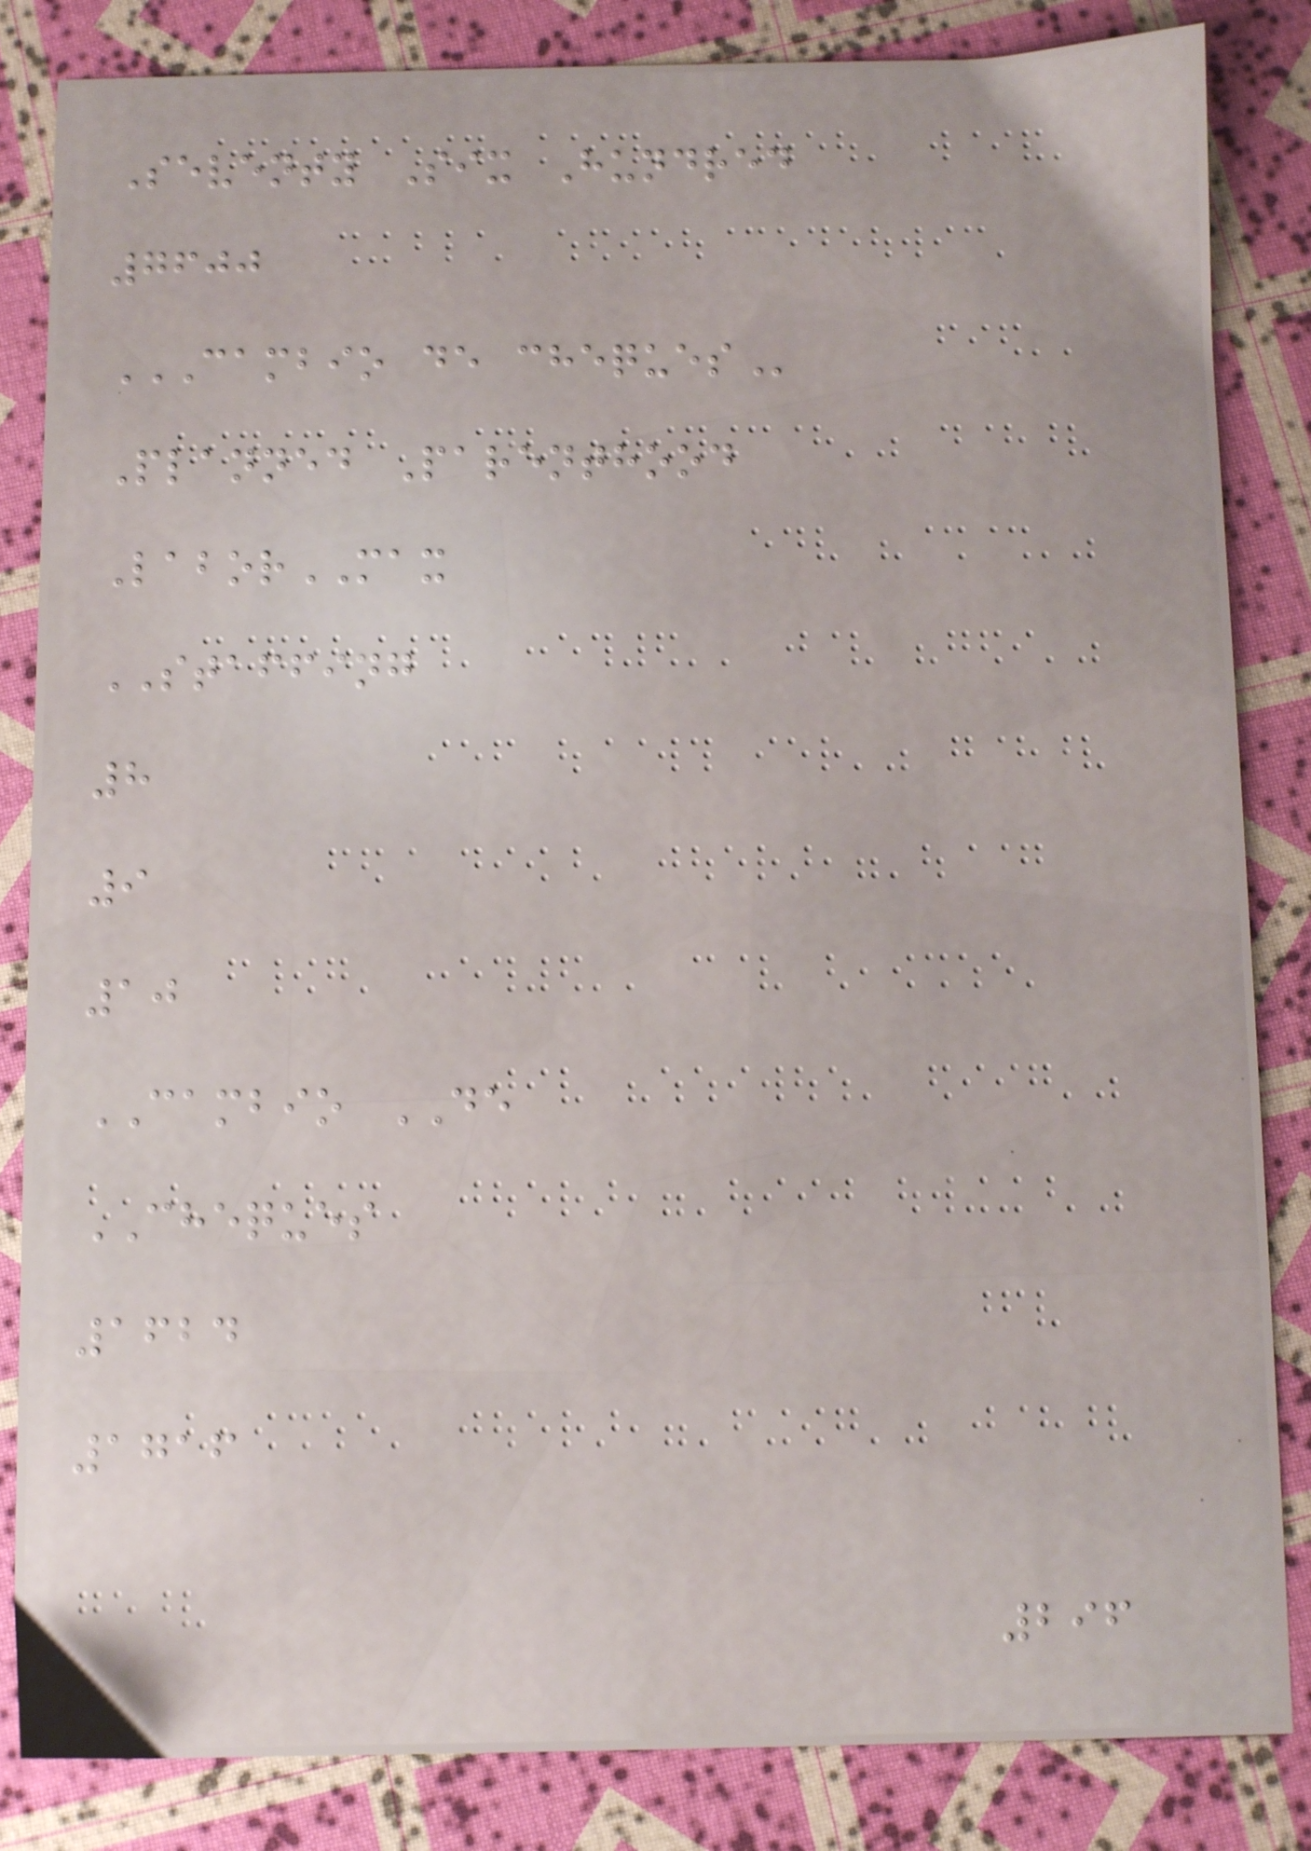Seventy Six Hundred
7600
CAMBIO DE CHEQUES
Planned Parenthood
LaborMAX
STAFFING
8
9
10
CAMBIO DE
CHEQUES
1624
1716
296
